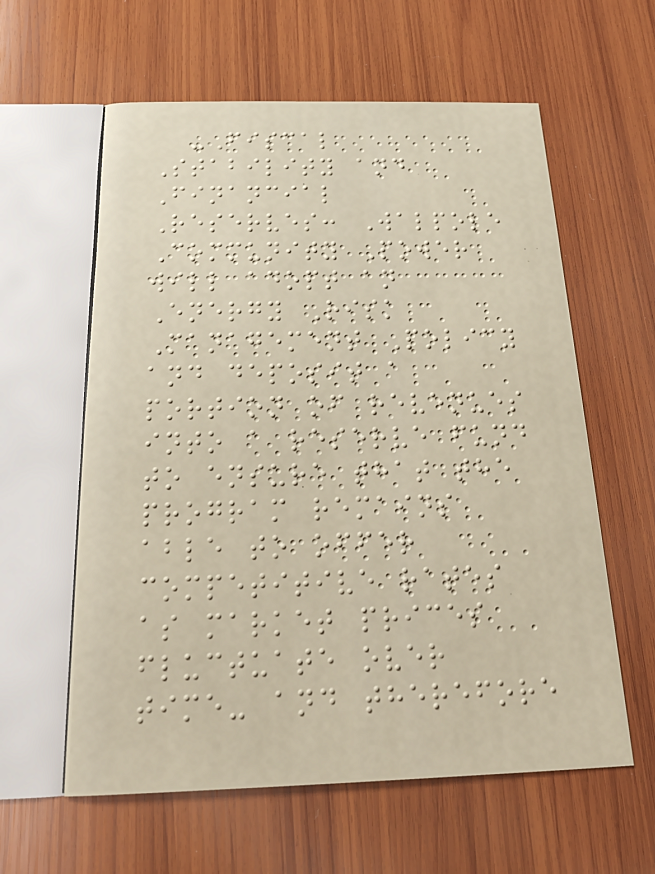-Fiscal
Stability and
Financial
Reserves: Walpole
Community Power
will adopt an
Energy Risk
Management Policy
and deposit a
portion of revenues
into a reserve fund
to ensure that the
program remains
able to offer
competitive rates
as market prices
fluctuate over
time- and therefore
